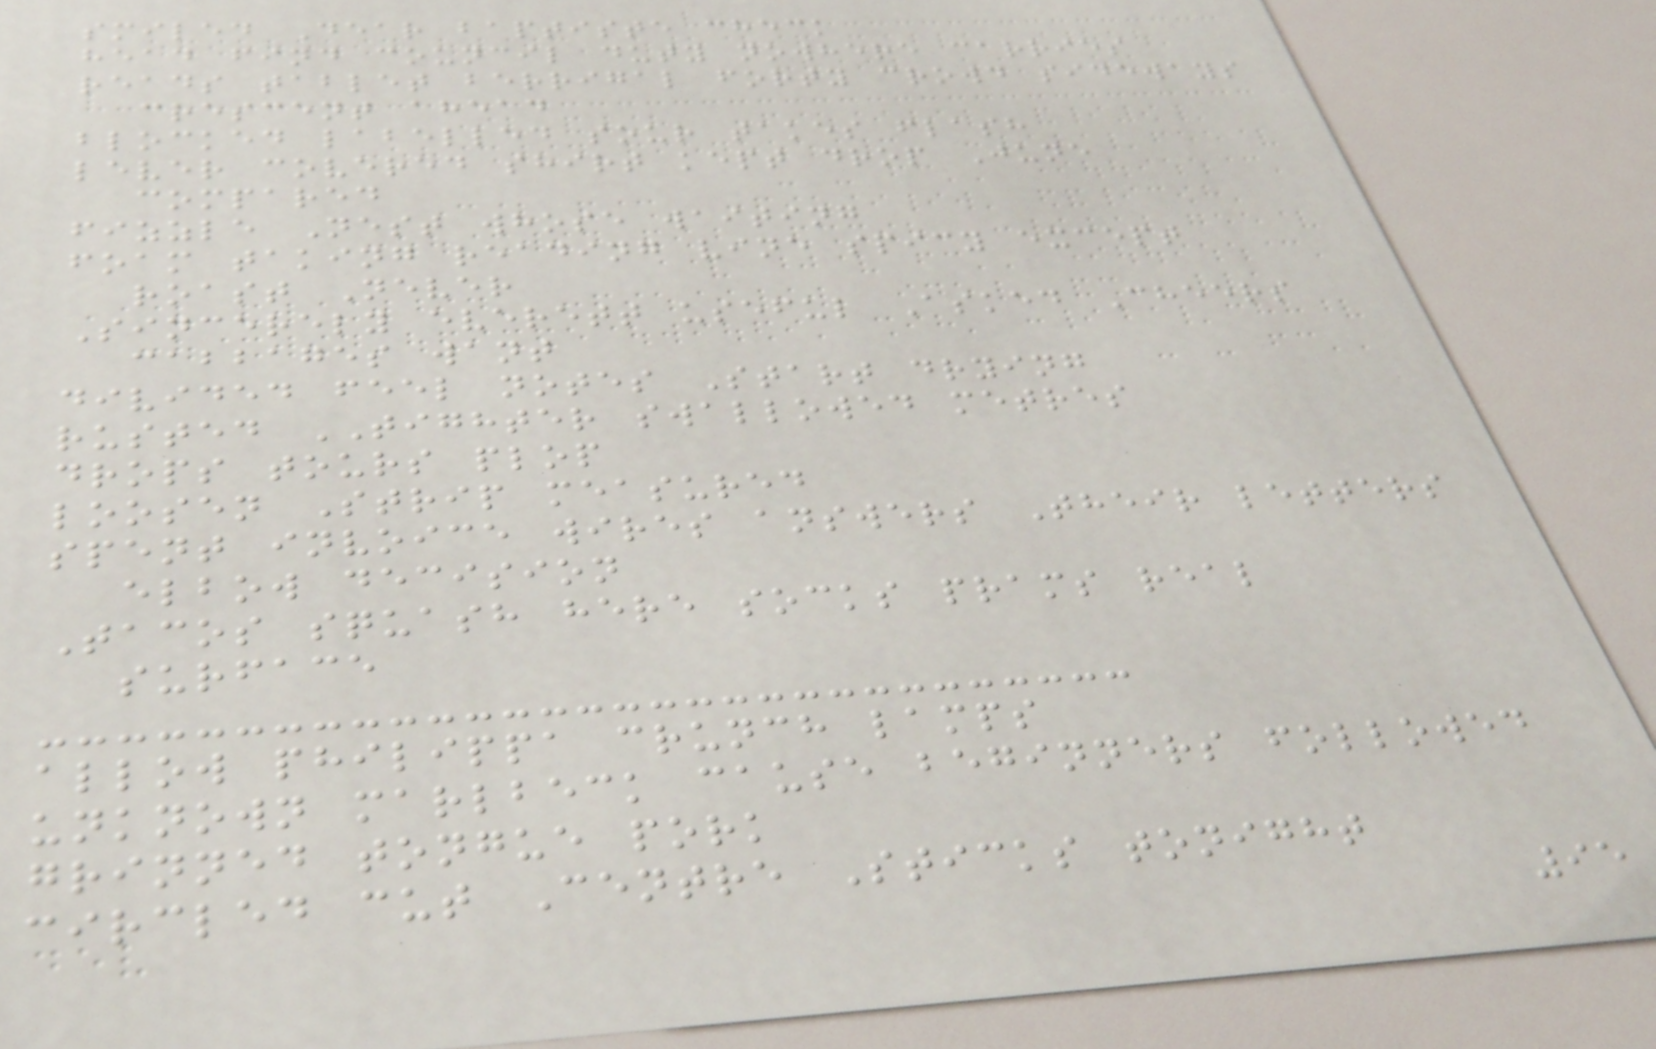smiled Dear baptiste check
head find council duty nowhere carries
reads tablet berrigal forty crowd sideways
crescent ahead
blocked labelled sour takes flash
lever covered shirt kept drop June
compared
fizzle Nest whose waiting
foam taking reading vine spicy except
roast Never
Sincerely everett useful Asked Cheers
cabbages want
divided feel notes Start drying
rusted TIGHTER swallowed metres
drops tours plop
loosen Strip measured
spent invoice wires answers Their letters
elbow decision
Tacos squash here socks prams real
surface
allow philippa crunch lamps
unknown marlbeck cause beginners followed
grinned tongue pork
circled cut Centre Sticks tonight
95
